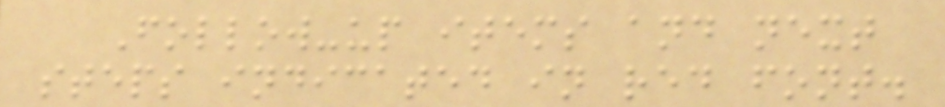Follow-up items and next
steps indicated in red font.
